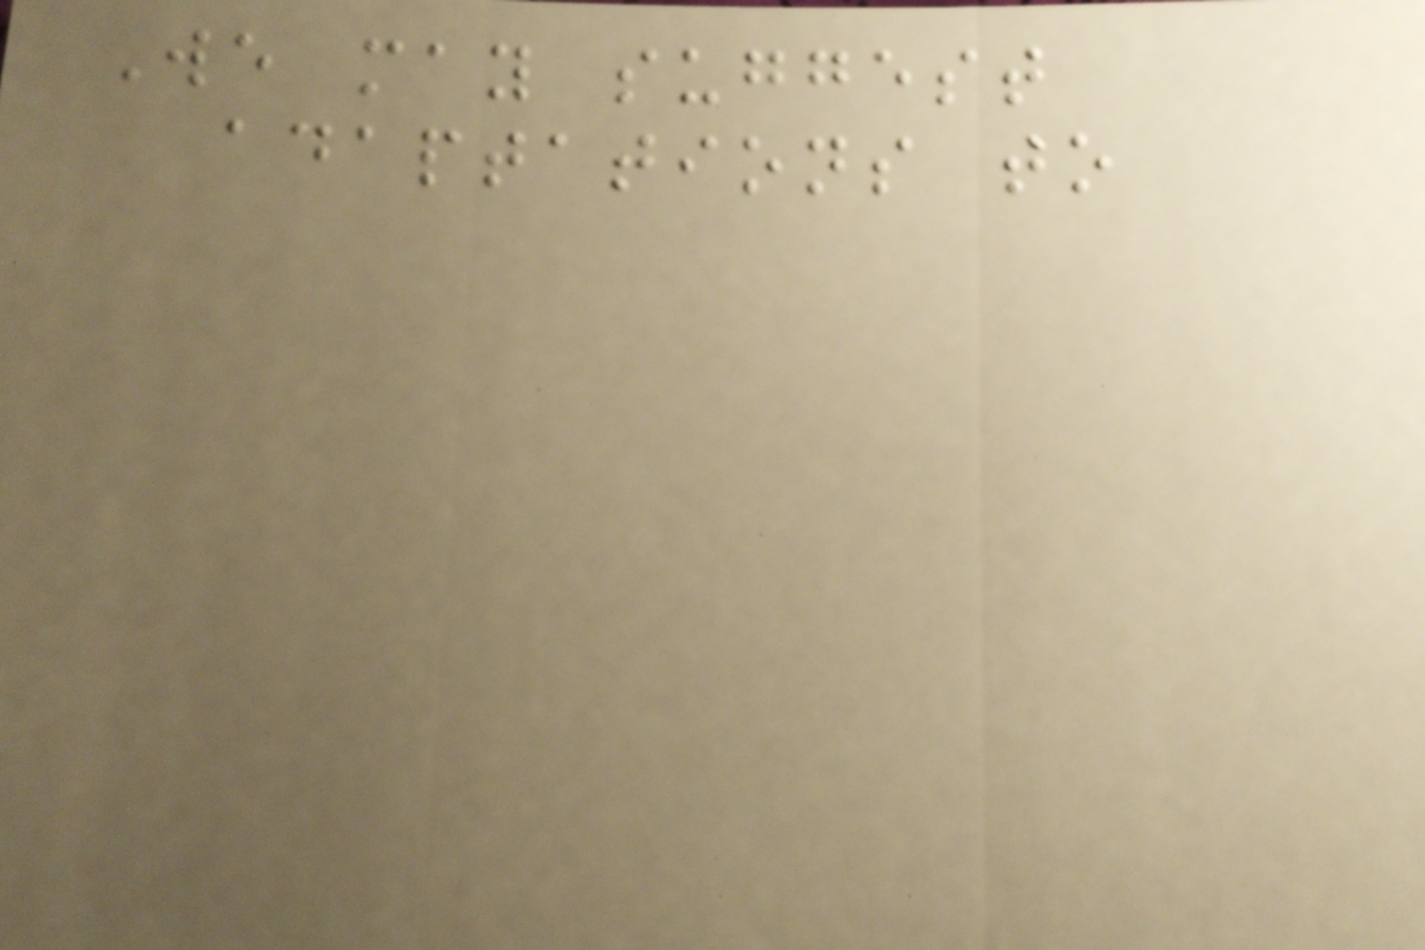We may suggest
adaptations to
